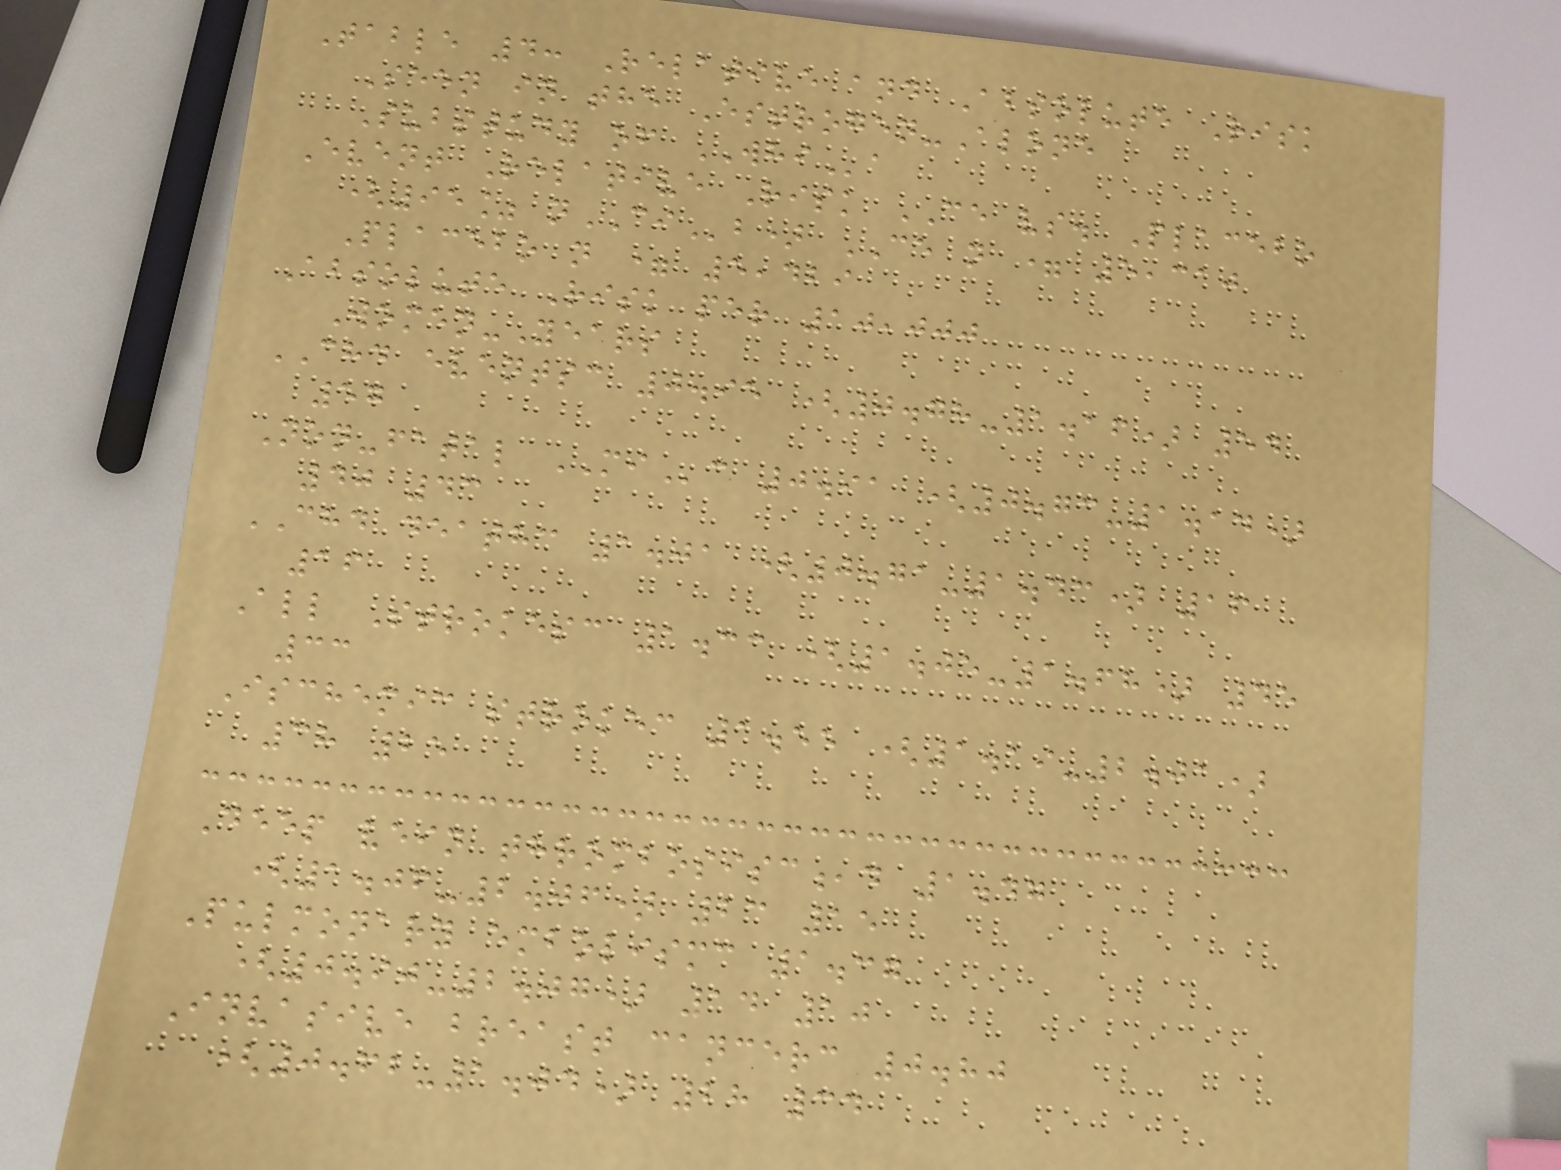Table 4: Relative and Absolute Risk
Seen in the Estrogen-Alone
Substudy of WHIa
Event Relative Risk CE vs. Placebo
(95% nCIb) CE n = 5,310
Placebo n = 5,429
Absolute Risk per 10,000
Women-Years
CHD eventsc 0.95 (0.78-1.16) 54
57
Non-fatal MIc 0.91 (0.73-1.14)
40 43
CHD deathc 1.01 (0.71-1.43) 16
16
All Strokesc 1.33 (1.05-1.68) 45
33
Ischemic strokec 1.55 (1.19-2.01)
38 25
Deep vein thrombosisc,d 1.47
(1.06-2.06) 23 15
Pulmonary embolismc 1.37
(0.90-2.07) 14 10
Invasive breast cancerc 0.80
(0.62-1.04) 28 34
